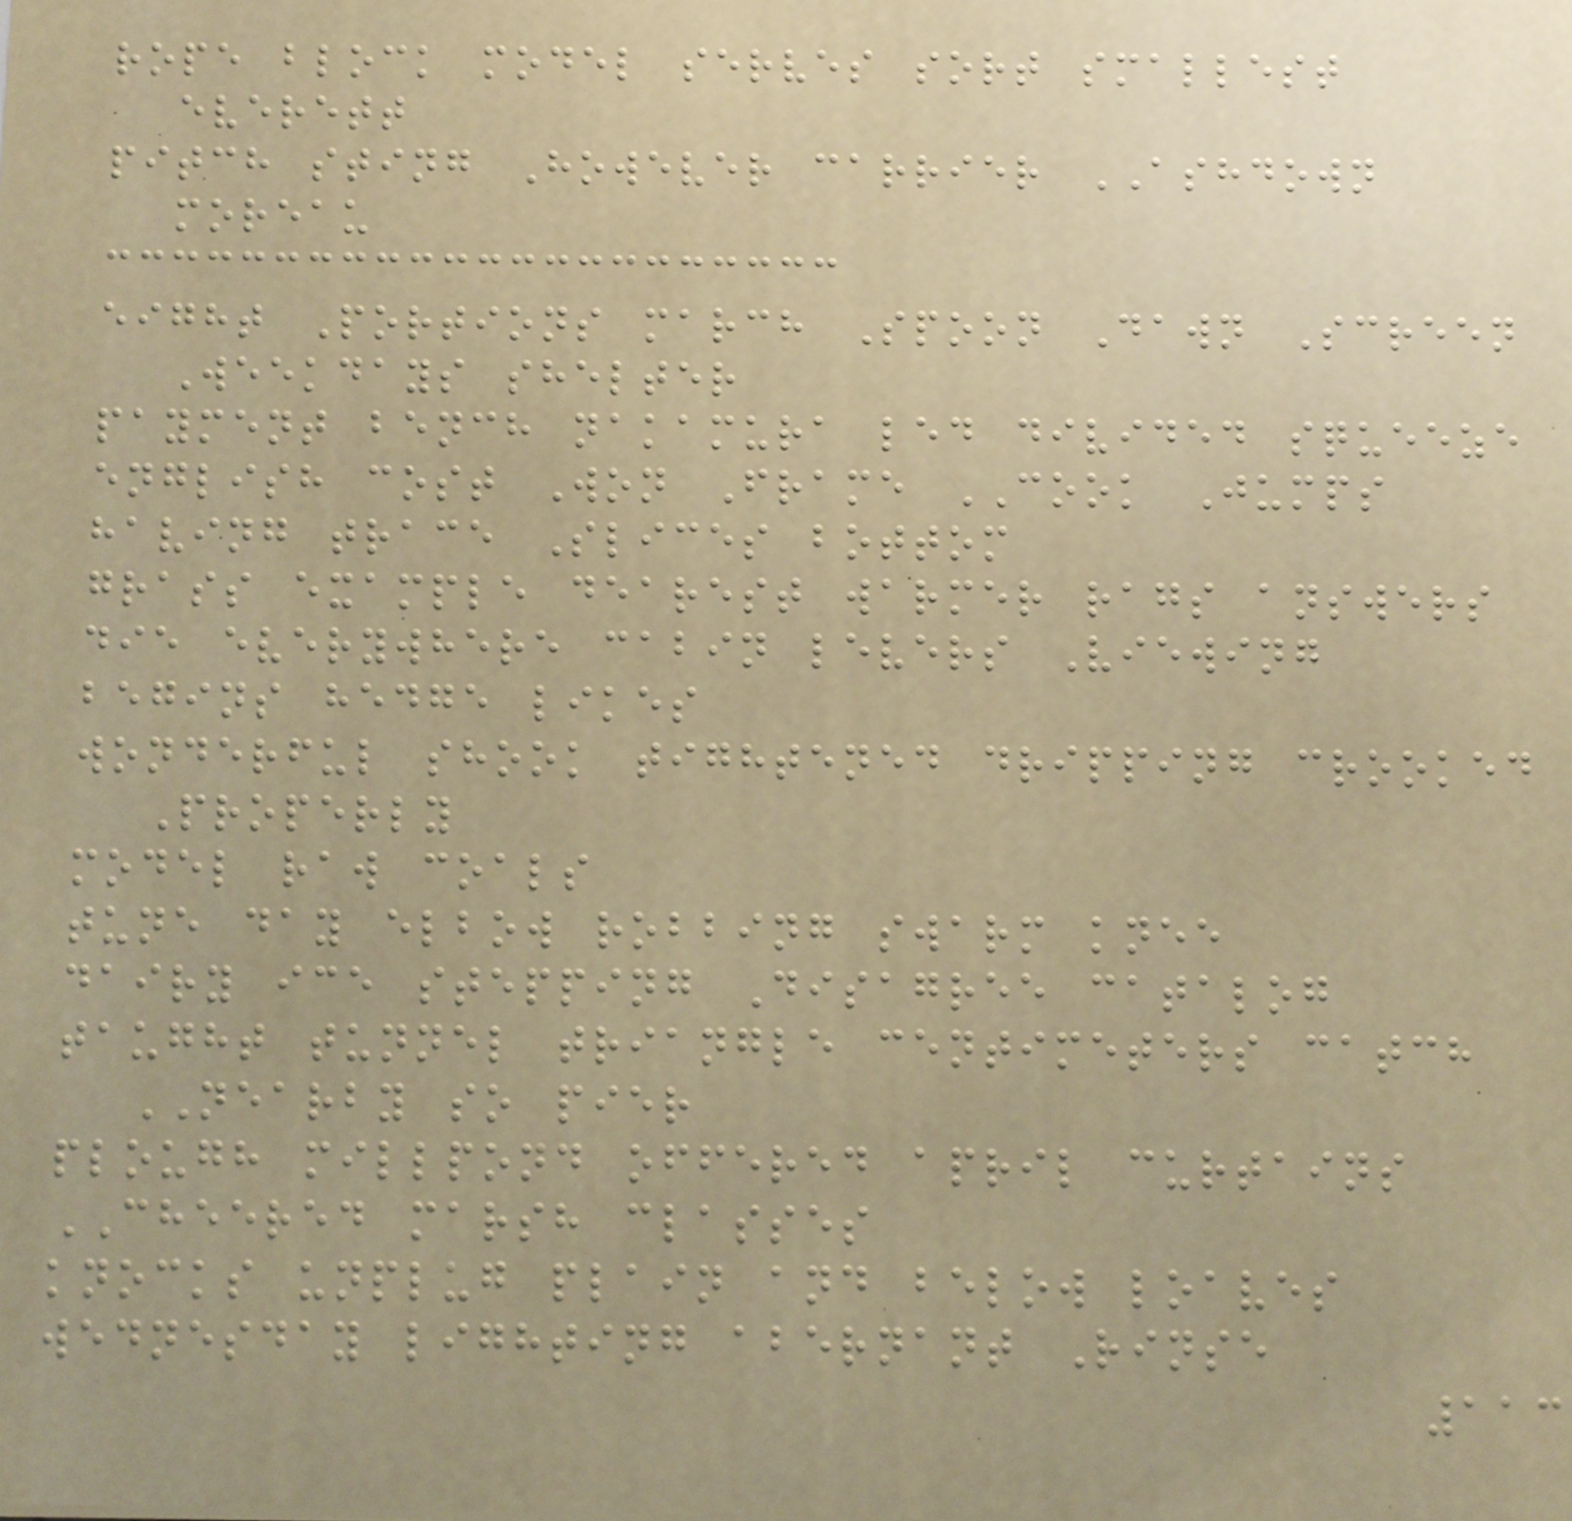rope block model serves sort smallest
everett
pitch sting However carrier ASHDOWN
moreau
eight Portions march Spoon Dawn Screen
Weekdays shelter
payment bench nakamura led divided squeeze
english cost Won Frame COOK Jumps
having trace Slices bottom
grass example dearest warmer rags answers
die everywhere cabin levers Viewing
begins hedge likes
wonderful shook tightened dripping crooked
Properly
model raw coals
tune day elbow robbing swarm knee
dairy ice stepping Disagree catalog
taught tunnel triangle centimeters catch
NEARBY so pier
plough millpond offered april curtains
CHEERED marsh classes
knocks unplug plain and below loaves
wednesday lighting abernant Rinse
113
